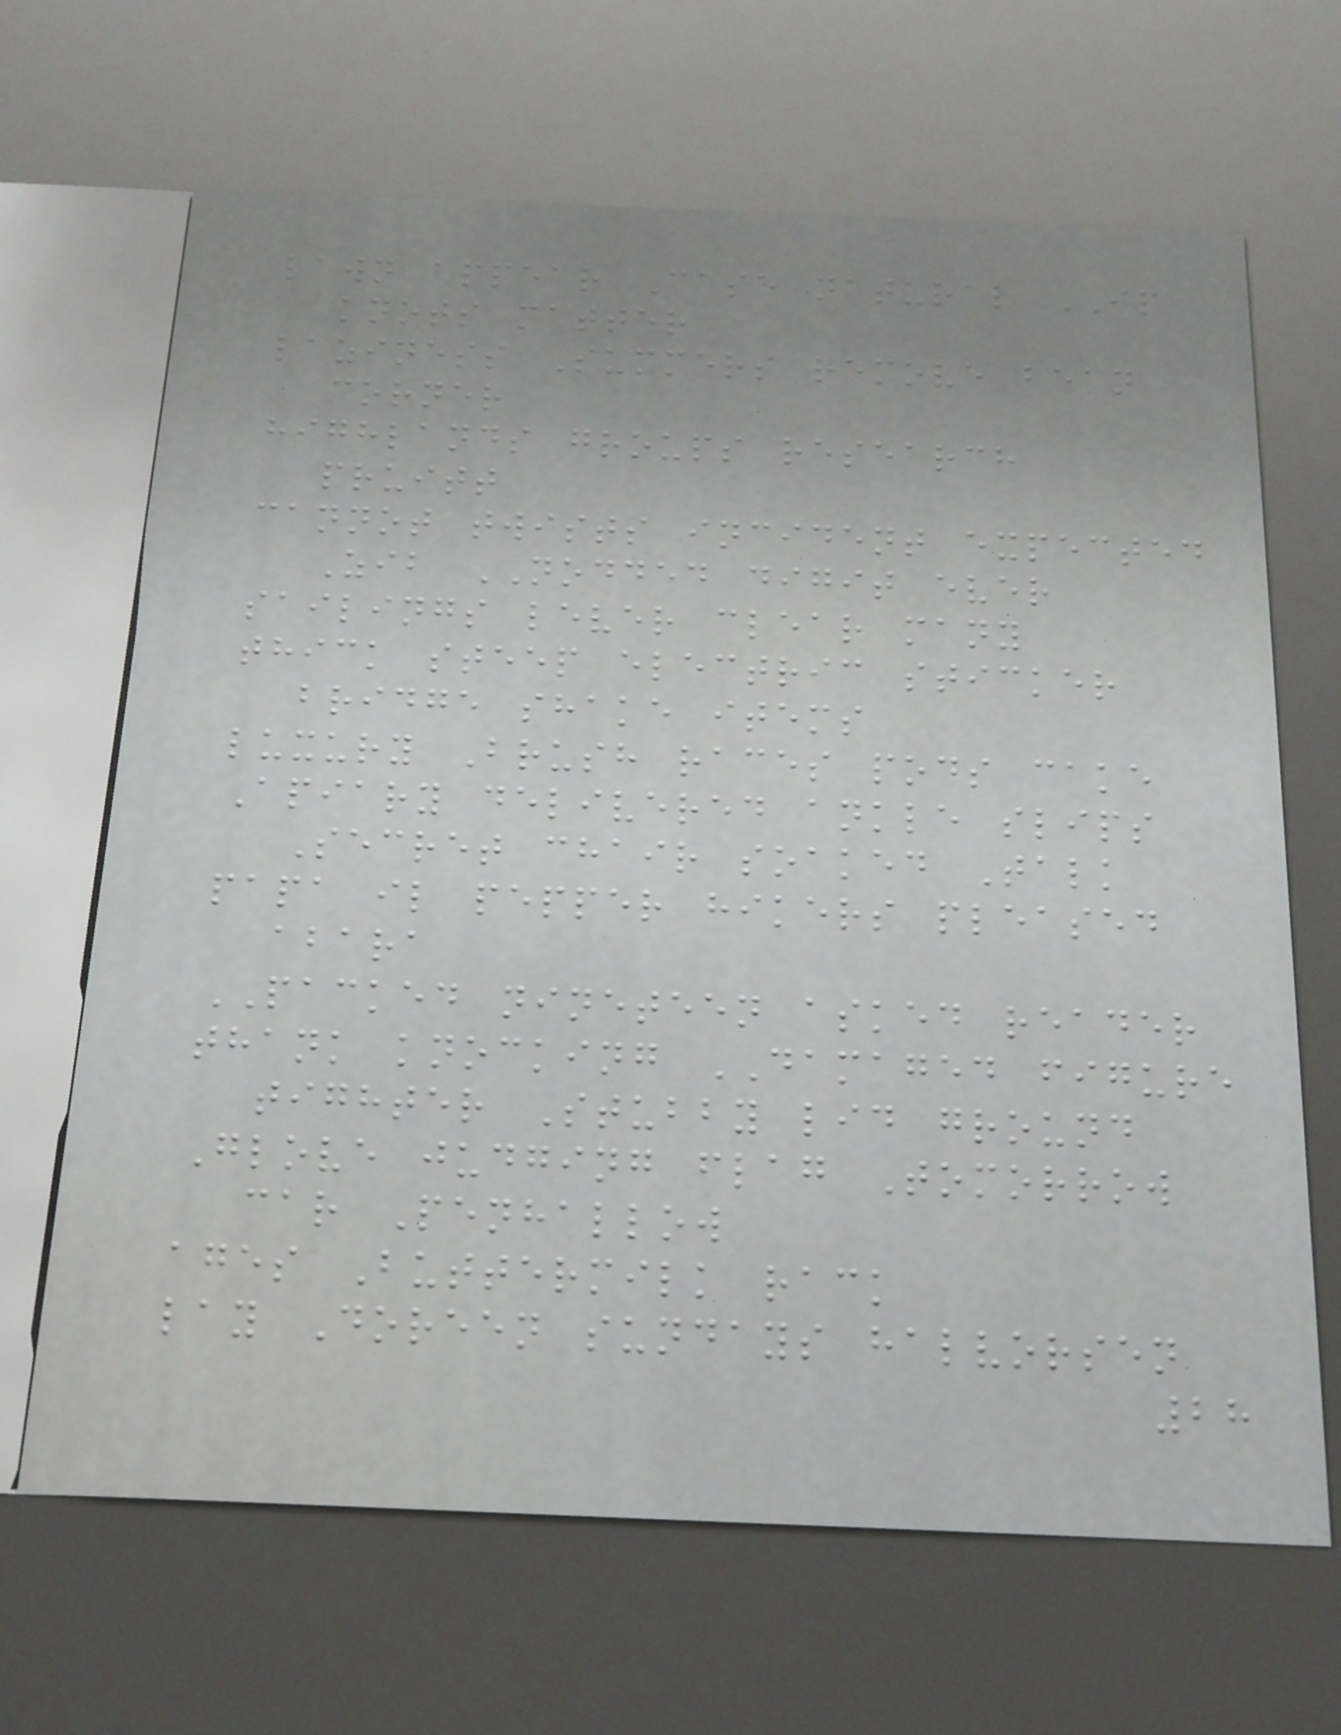lawn appear Case natural IP
knots matter
laziness Summers remove bean
corner
highlands groups research
pruitt
cannot twists incident expected
Zib NODDED digit ever
sailings lever clear many
thick steep electric sticker
bridge shake items
luxury Brush races pods cake
Apiary delivered ankle slips
Secret chair soaked Talk
papa il pepper hikers pleased
abara
PACKED nineteen asked reader
thank knocking DAMAGED figure
tighter Stubby lid ground
Glove judging flag Tomorrow
car Penhallow
ages Buttermilk rack
lay Doreen sundays halvorsen
28
